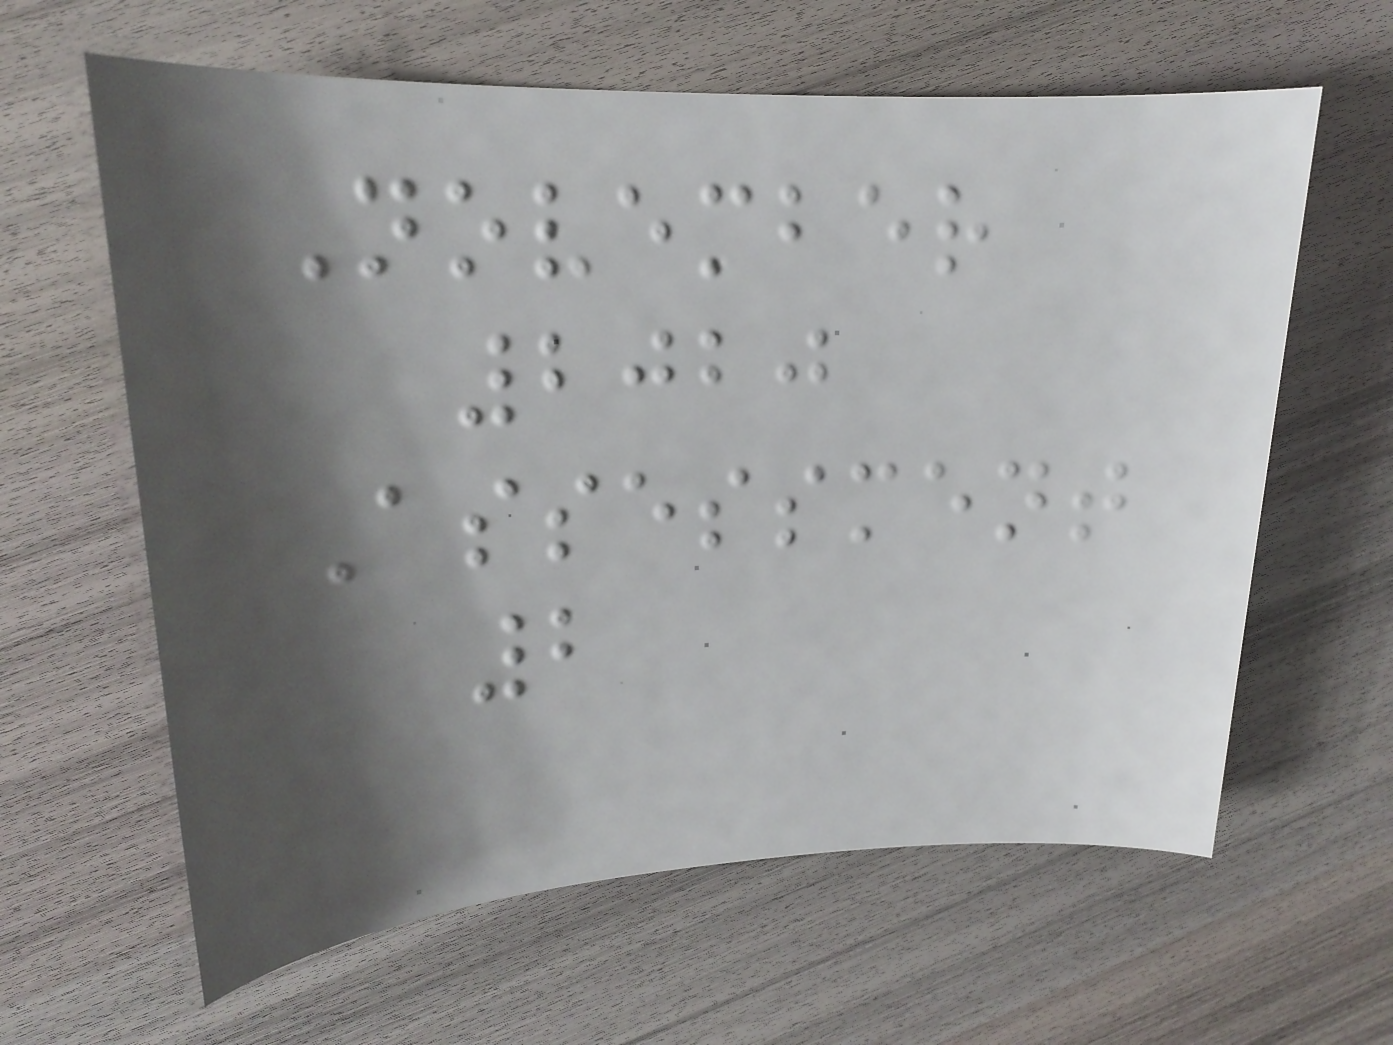November
2020
Assessment
2
